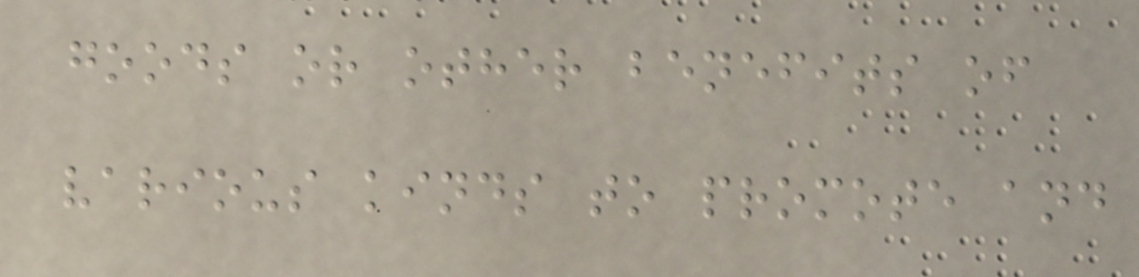goods or other benefits of
various kinds to promote and
